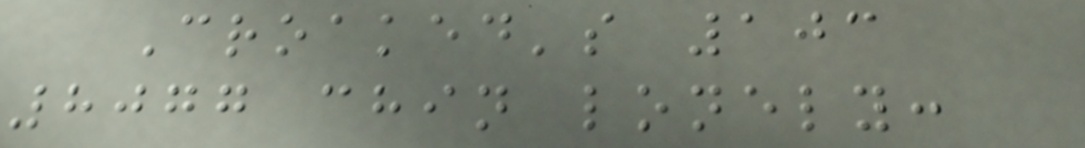Croaked's 103
8077 chin lonely:
